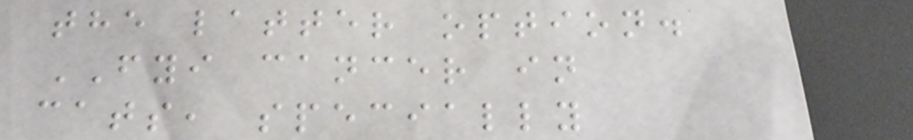the latter option.
FYI cancer in
cats, specially
